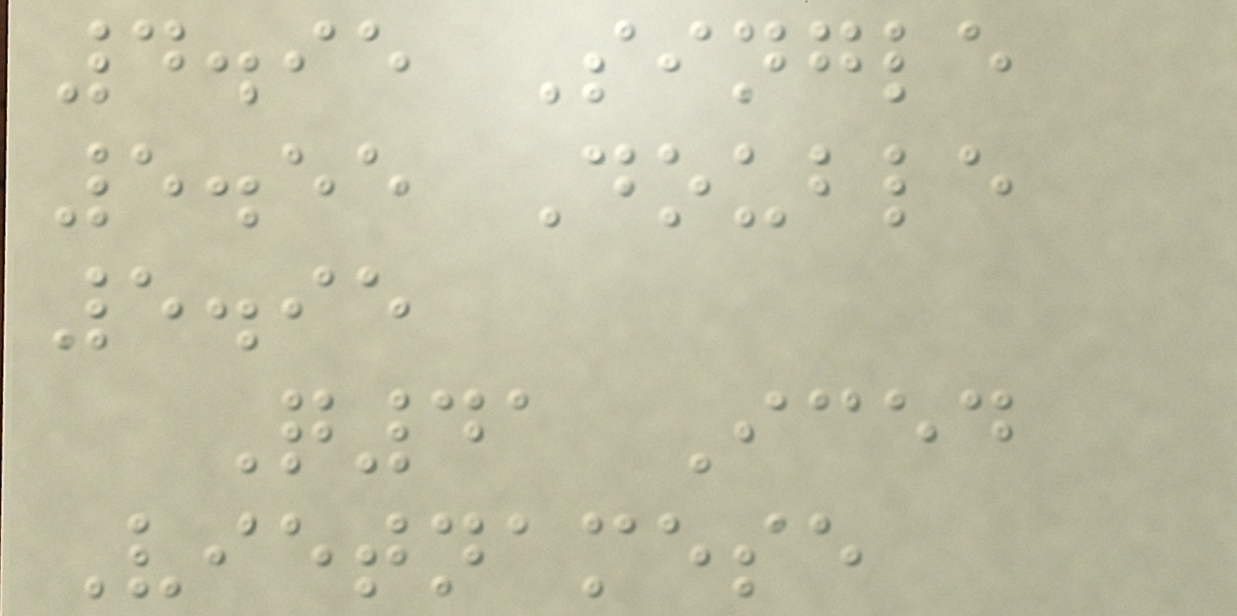4.95 Single
5.55 Double
5.95
Q41 Iced
Vietnamese
